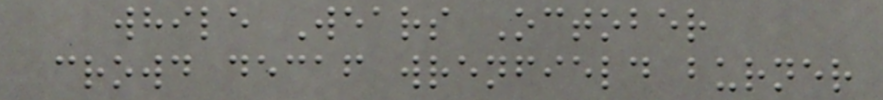while Wears October
crowd decaf wrenfield burner
